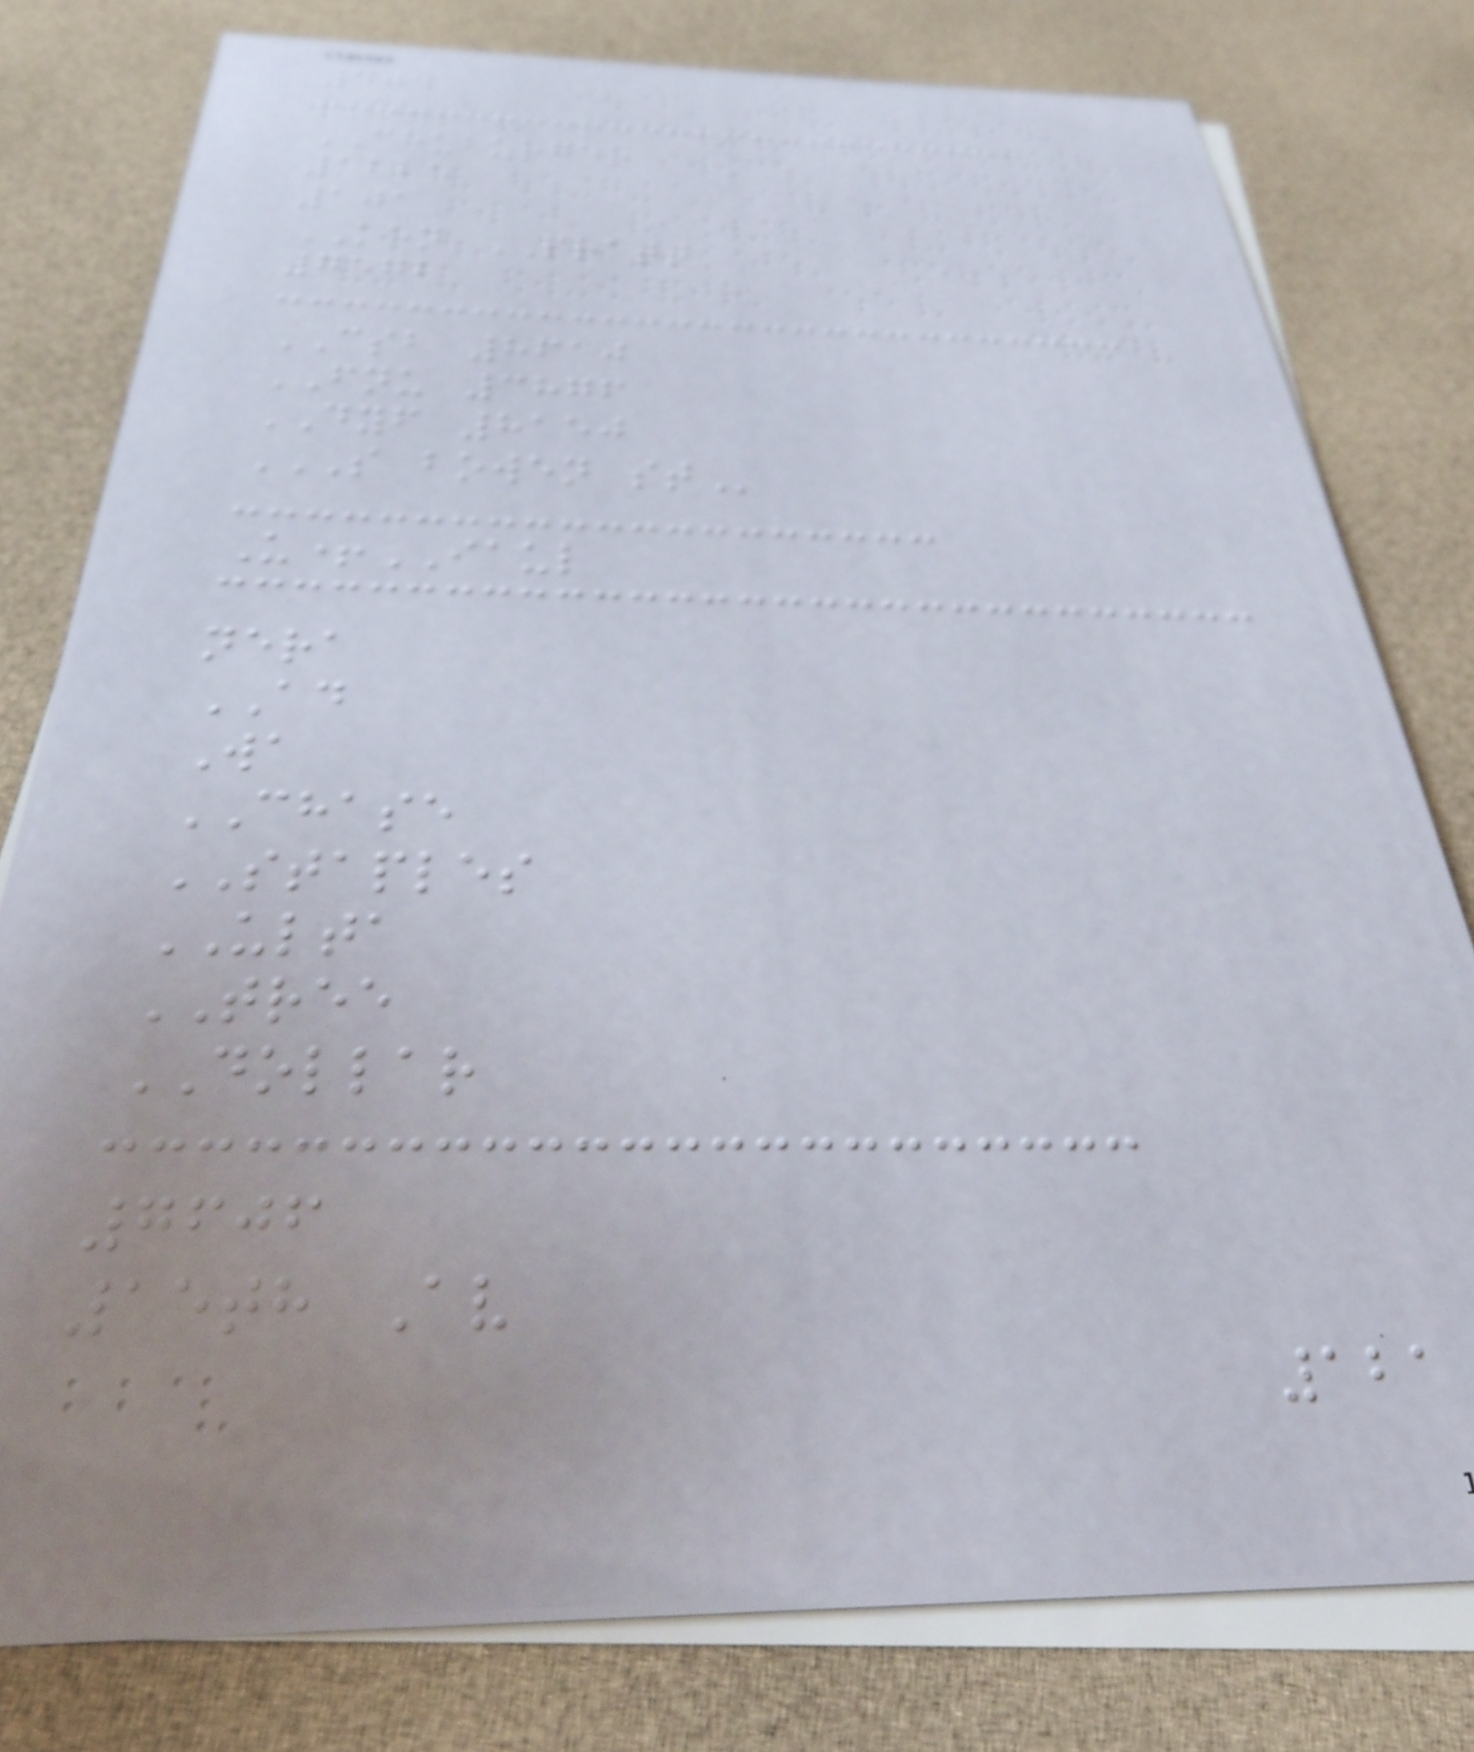404
CHUBURGER
1225
101
KEN PRATT
7572
CSB 8610
FNU 3876
DYF 8150
S BOWEN ST
U+IAUL
nera
AD
Wa
CHASE
STAPLES
ULTA
TREE
DOLLAR
7606
15th Av
121
